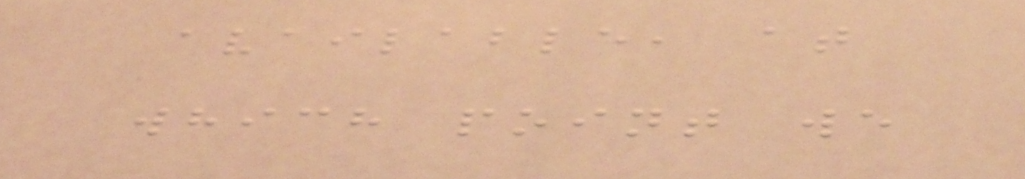available, at
which point we
